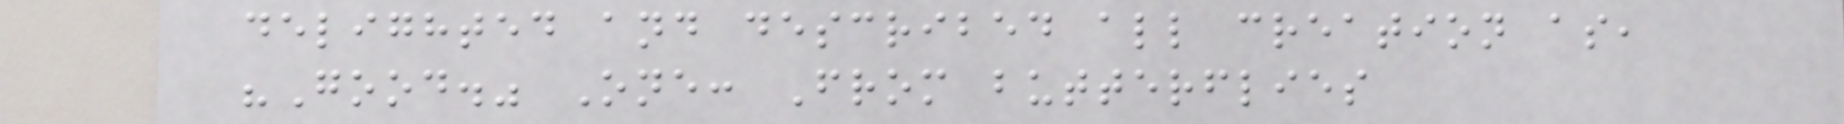delighted and described all creation as,
"Good." One: From butterflies
